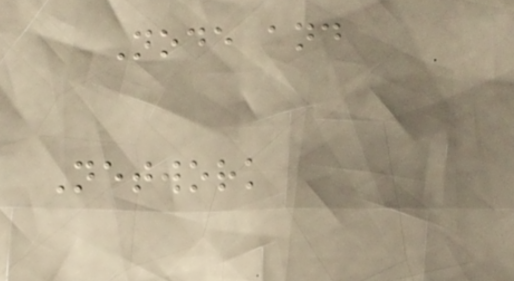Node and
Network
